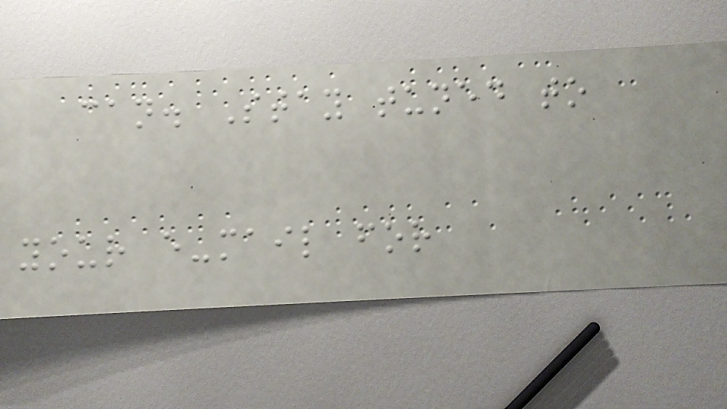can. Stay tuned to
your e-mail for
